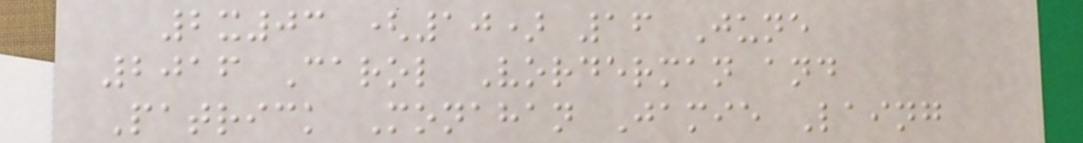2x03 (10) 16 June
2016 Carol Vorderman and
Patrick Monahan Jamie Laing
